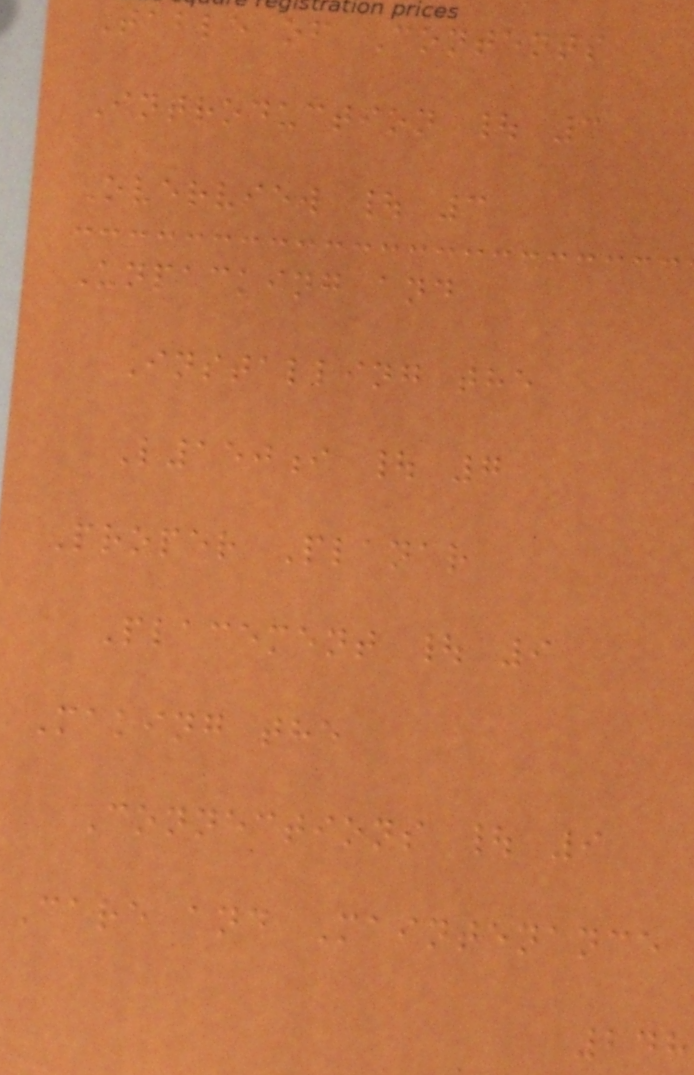Table of Contents
Introduction | 3
Overview | 3
Unpacking and
Installing the
L150i | 7
Proper Planar
Placement | 9
Making the
Connections | 9
Care and Maintenance
248
